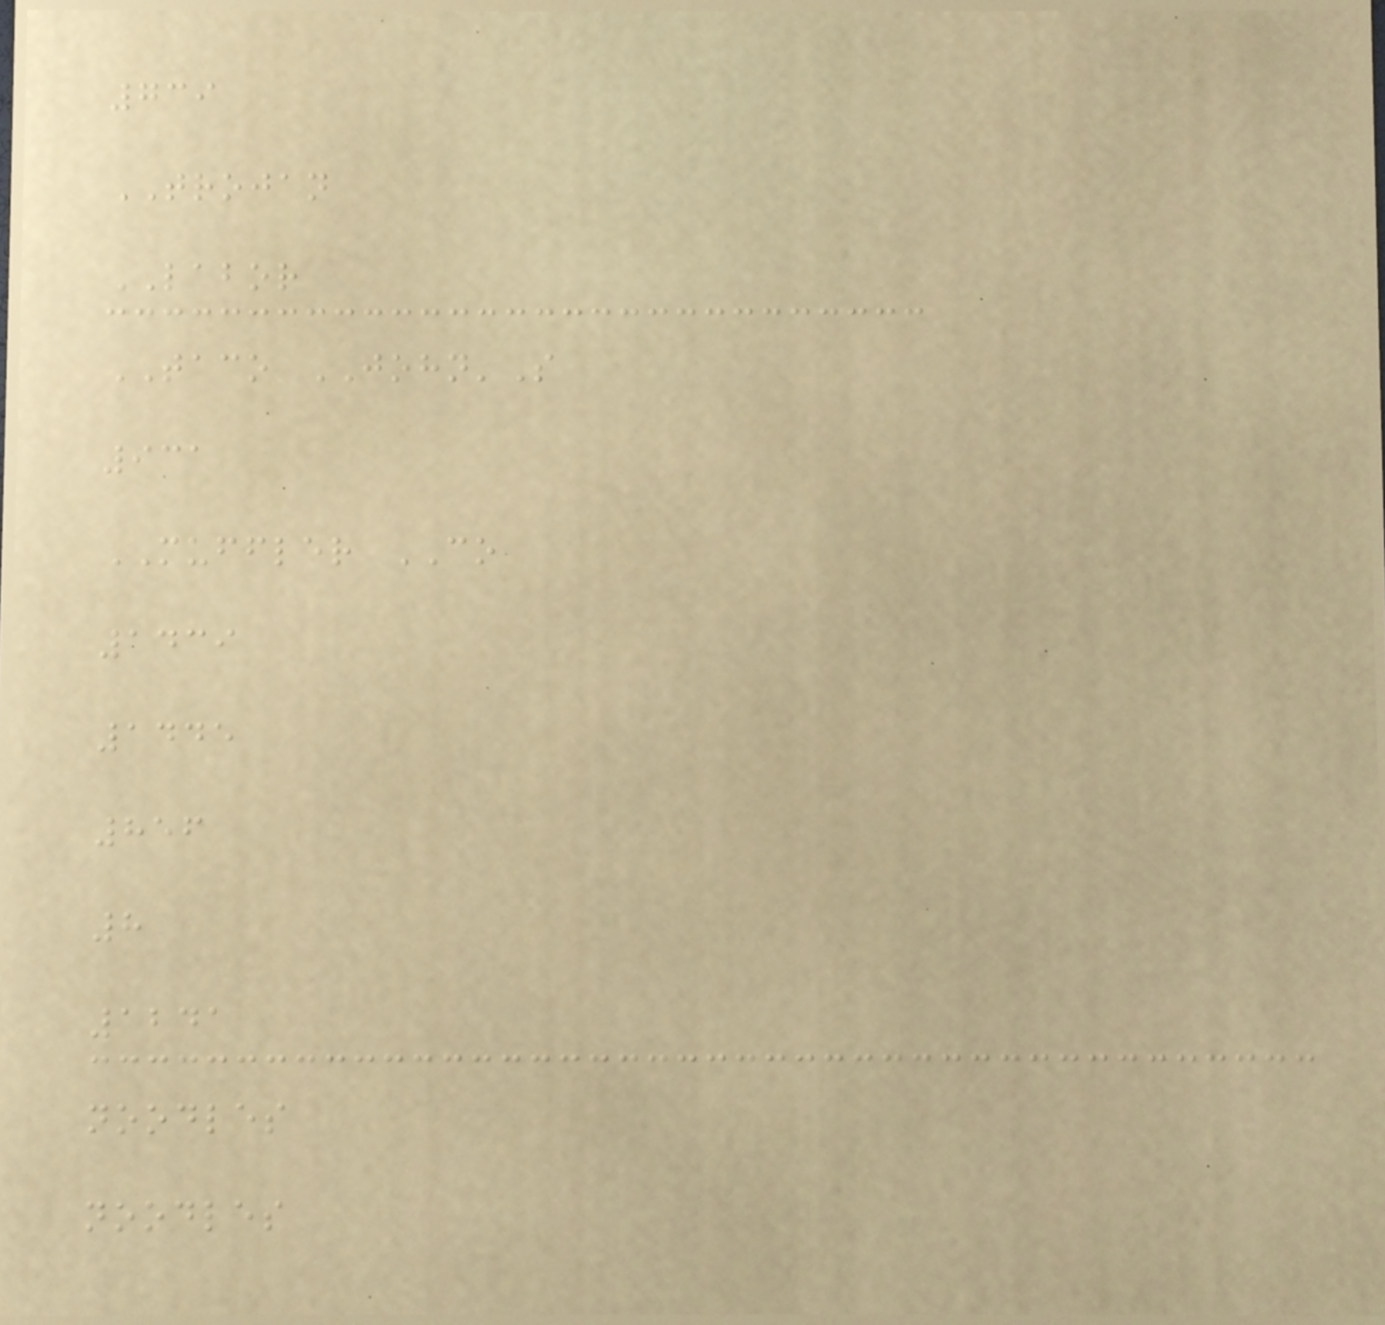739
TROJAN
LABOR
TACO JOHN'S
931
MUFFLER CO
1439
1445
856
8
1241
noodles
noodles
